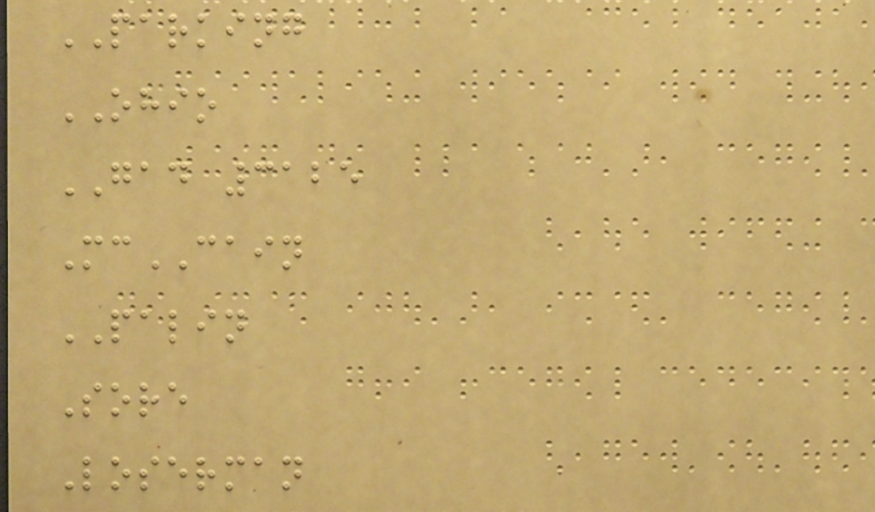PARKING
OHIO
GAD 3125
McCAIN
PALIN
Sore
Loserman
